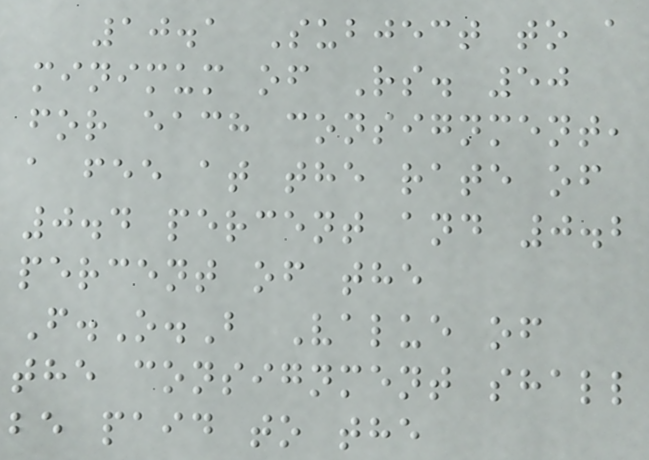10.1 Subject to a
minimum of Rs. 50
for each consignment,
a fee at the rate of
0.4 percent and 0.2
percent of the
F.O.B Value of
the consignment shall
be paid to the
